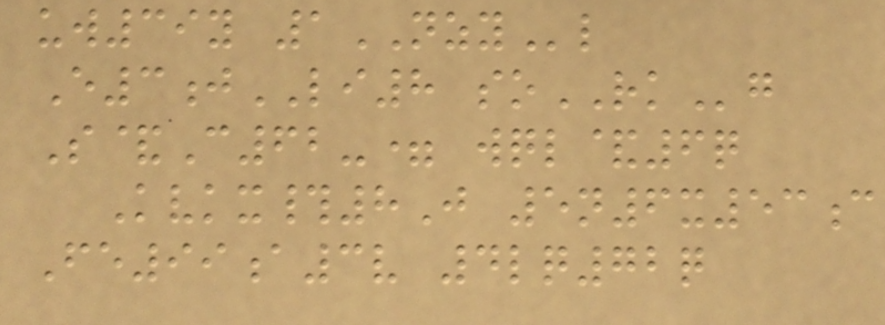uw39y 1NZYl
E3jLI8 soRKg
S&C62-= wql&6q
Kvkx#8J 5n6x53c
Fe99a3v 4lq72q
